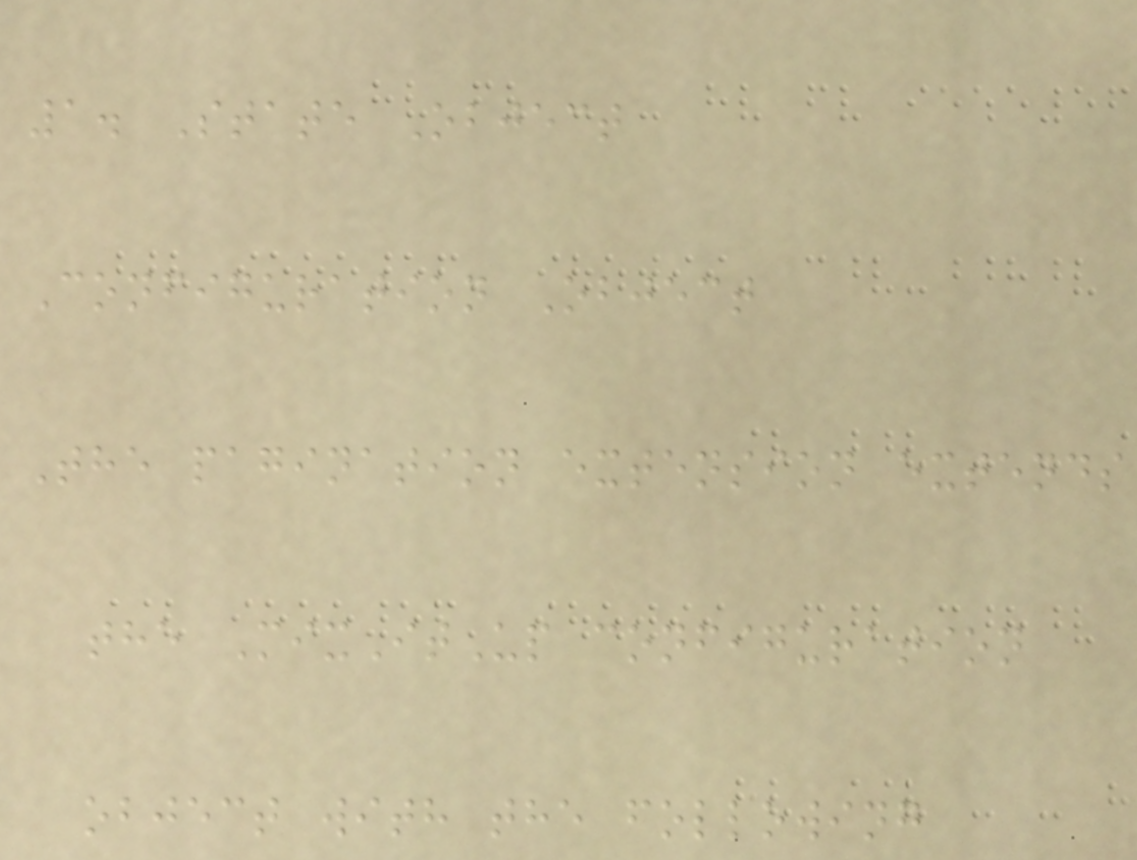1. State Object
Configuration Object
The pagination extension extends
the MixItUp configuration
object with the following
